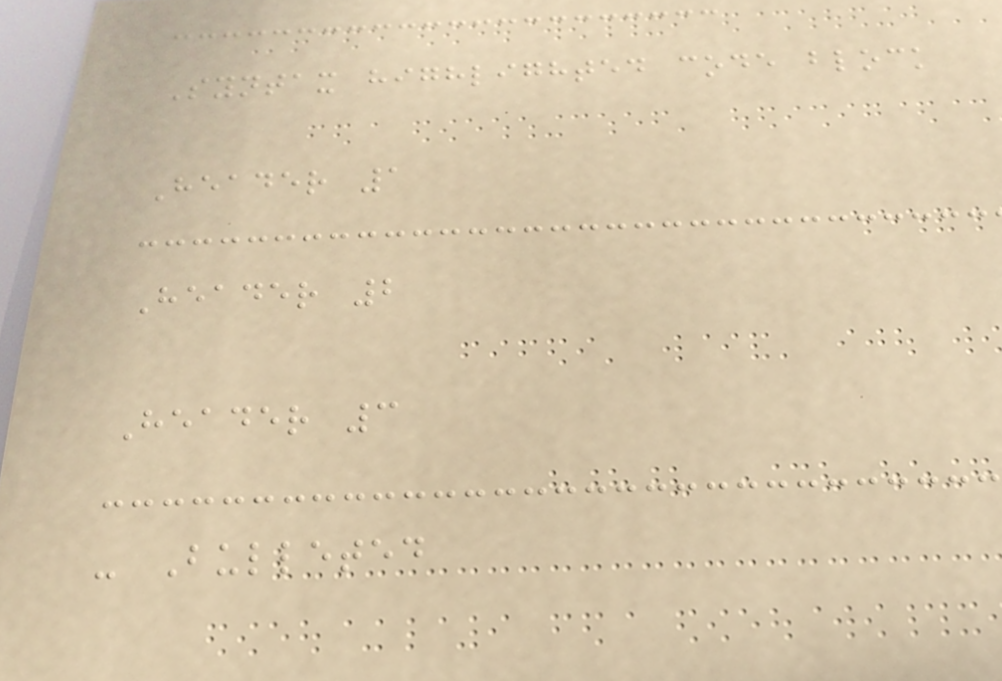Syntax highlighted code block
Header 1
Header 2
Header 3
- Bulleted
